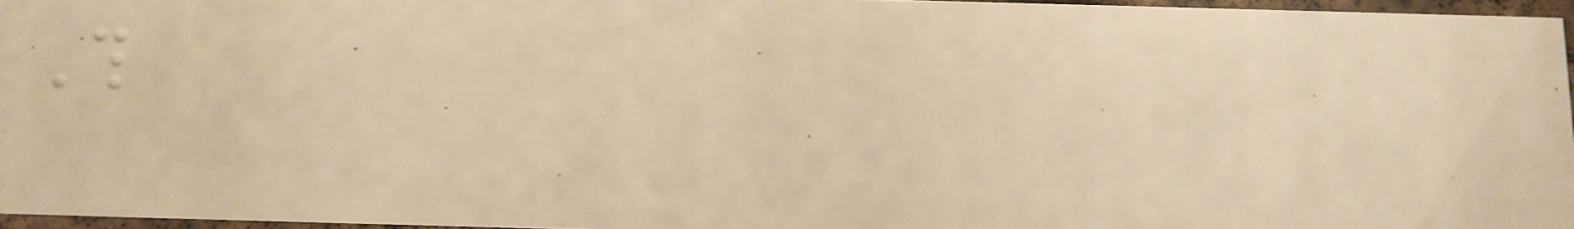This
